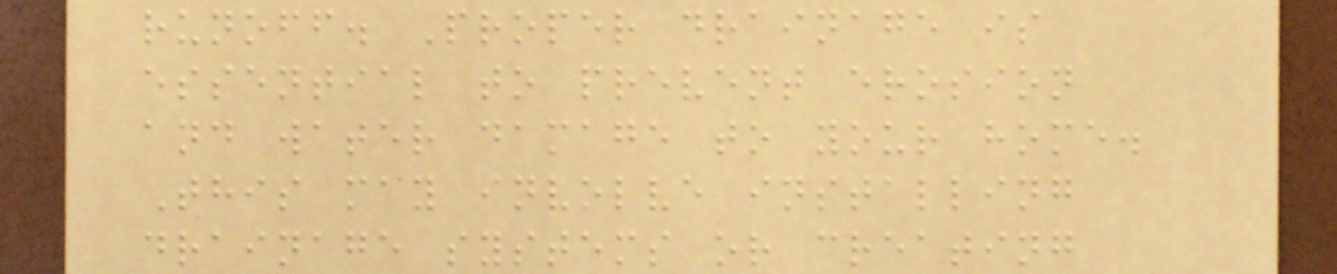runoff. Proper drainage is
essential to prevent erosion
and water damage to your home.
This may involve installing
drainage systems or creating
